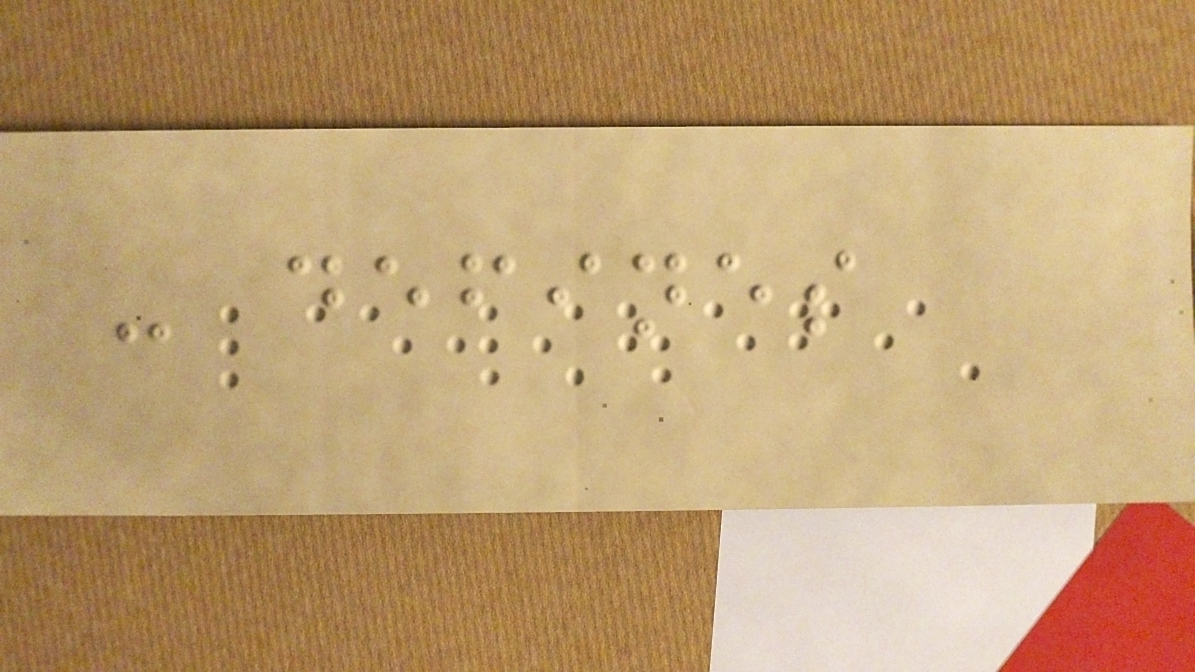- defines
